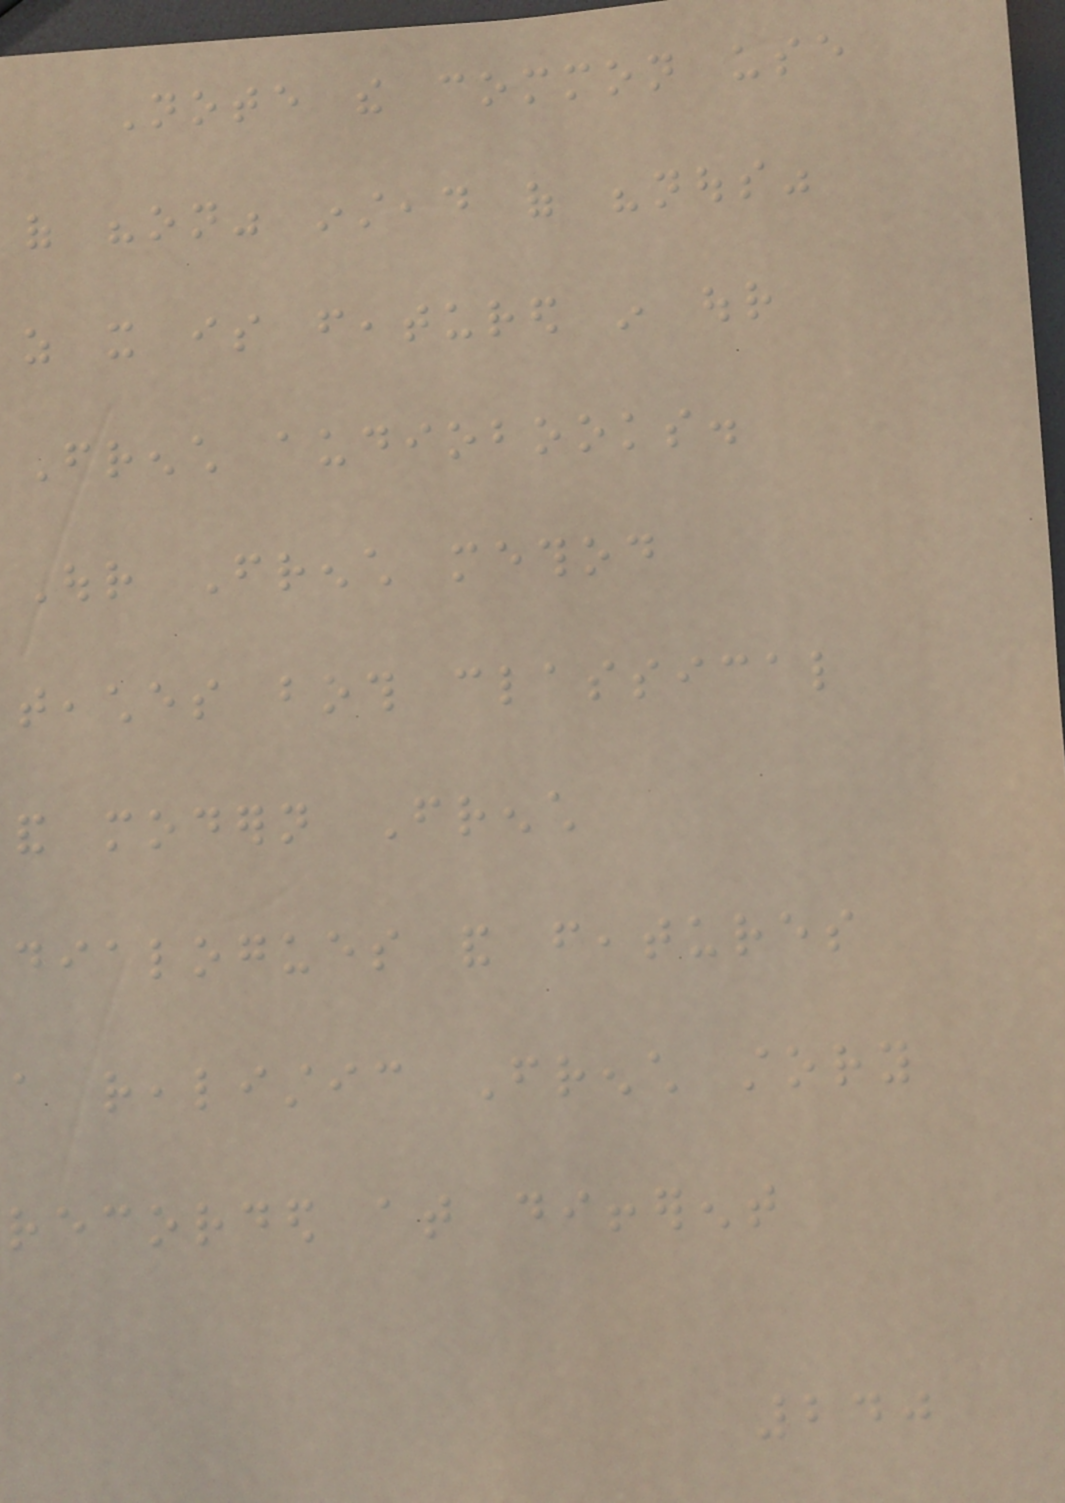Note the common use
of "on" instead of "nous"
as it is featured in our
French audiobooks.
Our French method
teaches both classical
and modern French
dialogues and features
a realistic French story
recorded at different
240
